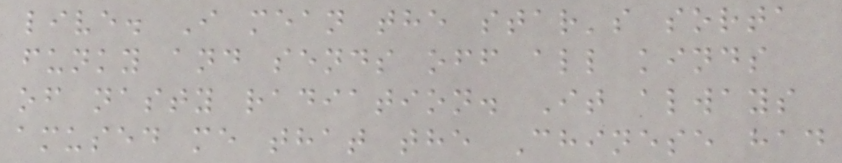live. I mean the star's sorta
funky and sends off all kinds
of nasty radiation. It always
amused me that the Chinese had
